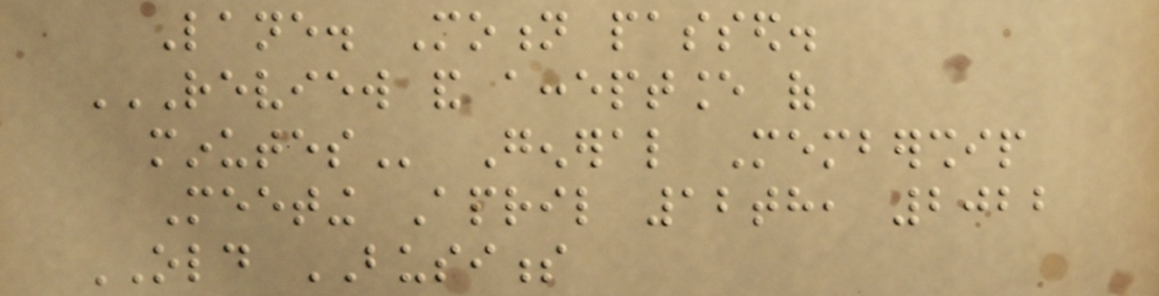Lane. Motion passed.
REVIEW AND ACCEPTANCE OF
MINUTES General Membership
Meeting April 12th, 2022
OLD BUSINESS
